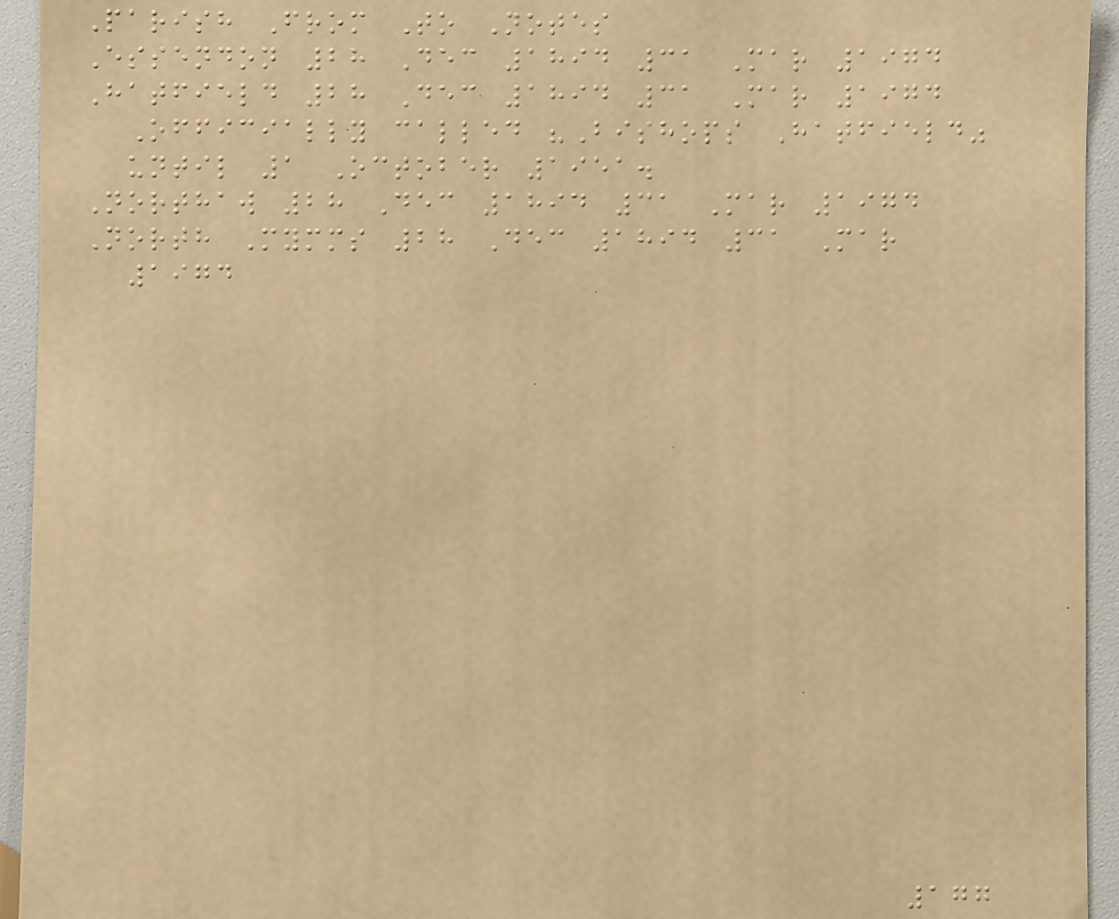Parish From To Notes
Essendon 28 Dec 1894 31 Mar 1974
Hatfield 28 Dec 1894 31 Mar 1974
Officially called "Bishops Hatfield"
until 1 October 1951.
Northaw 28 Dec 1894 31 Mar 1974
North Mymms 28 Dec 1894 31 Mar
1974
177
